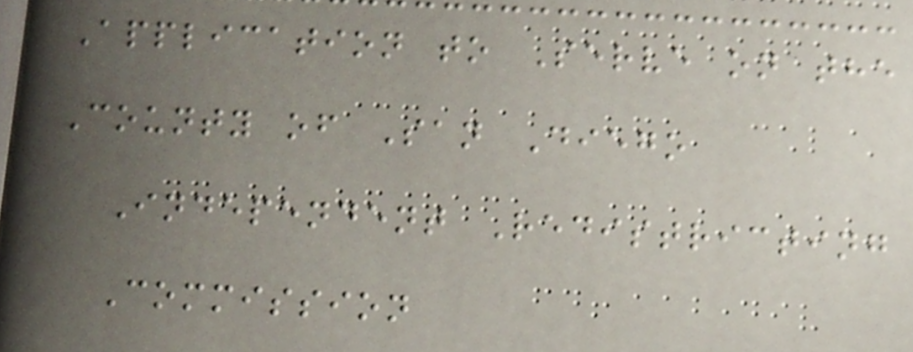Application to Serve on the
County of San Diego
Independent Redistricting
Commission
